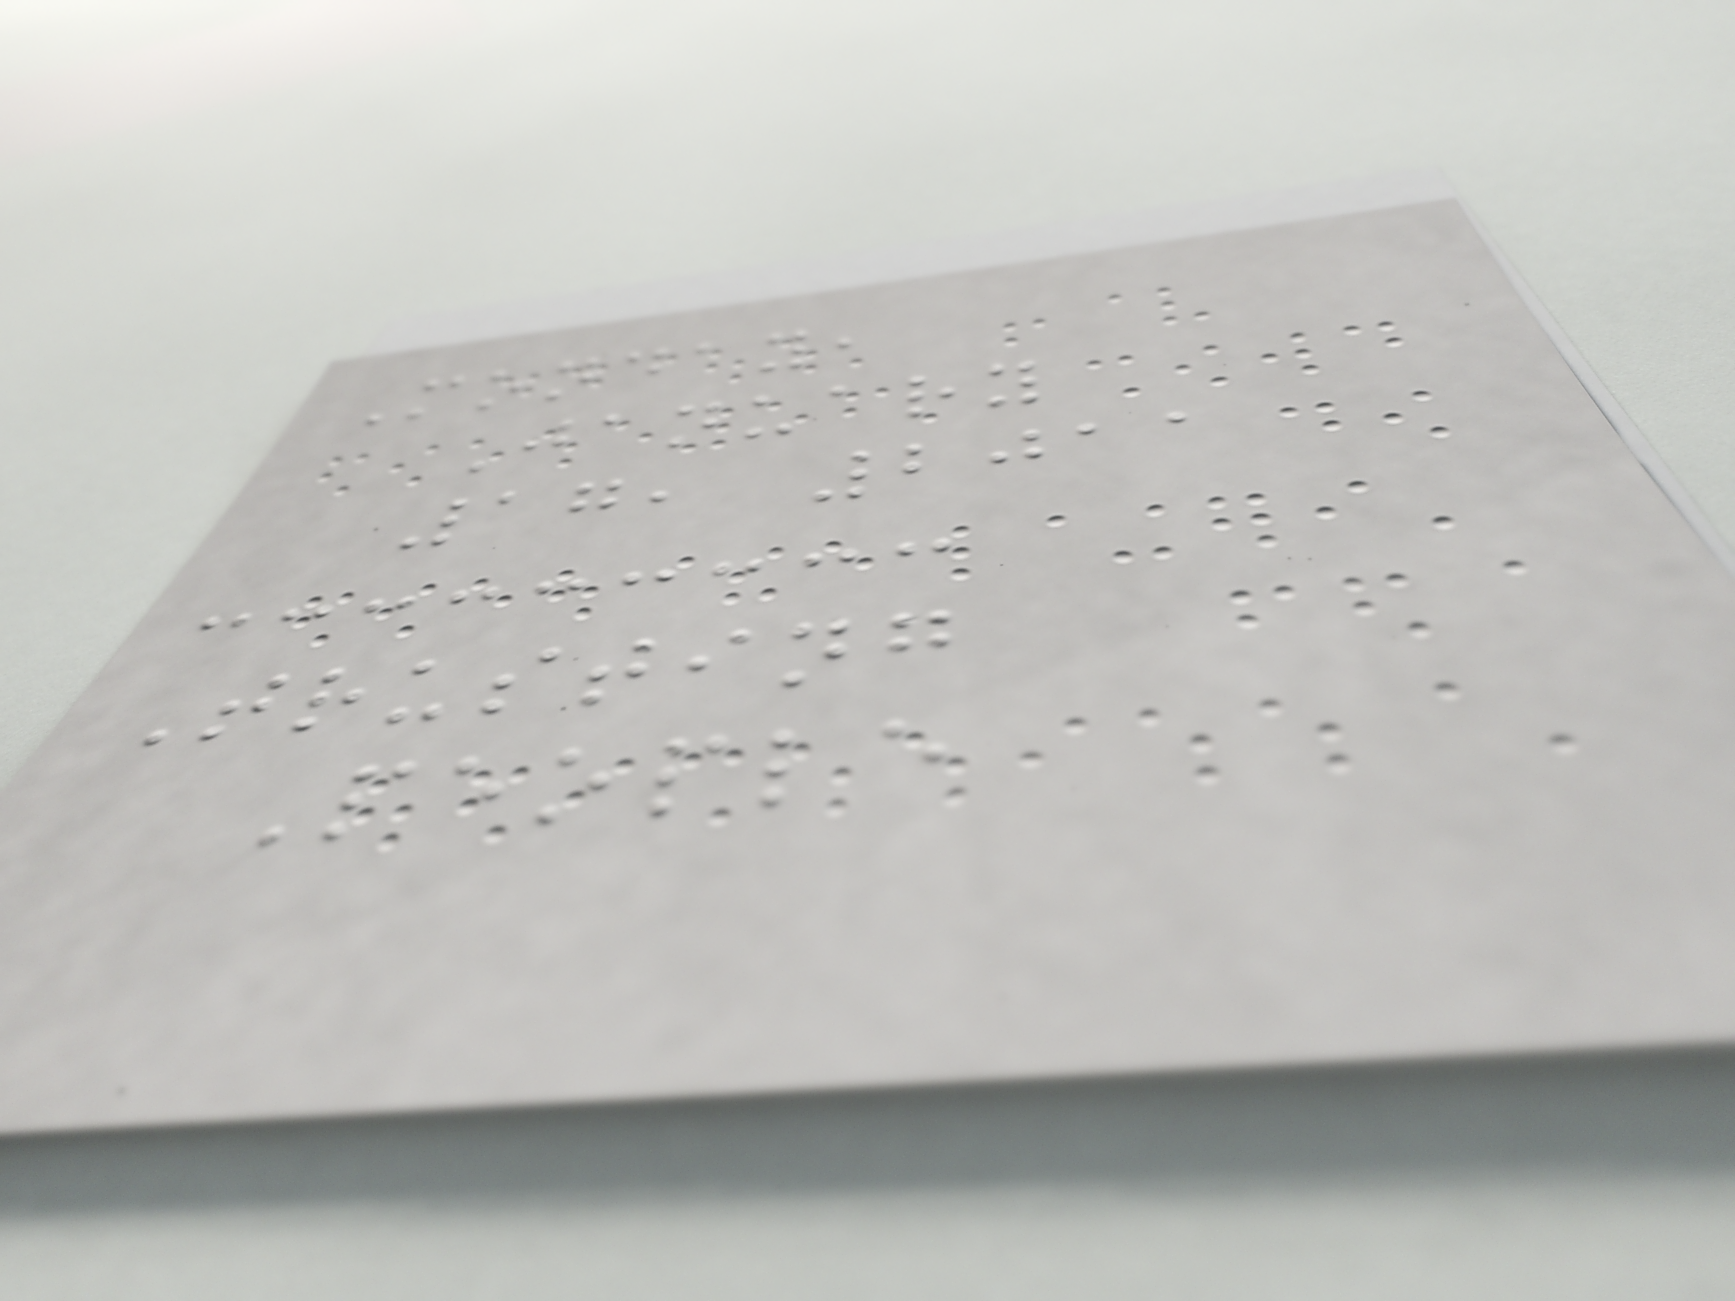Monday,
January
17, 2011
Trusting
People
